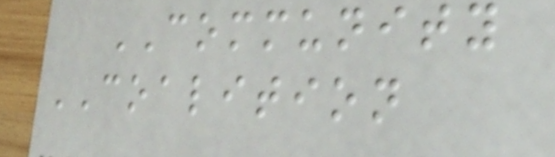COMMUNITY
COALITION
